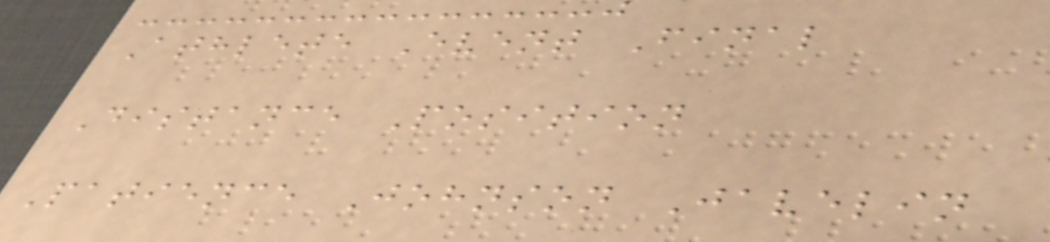Athlete Event Final
Distance Position
Patience Johnson Javelin
